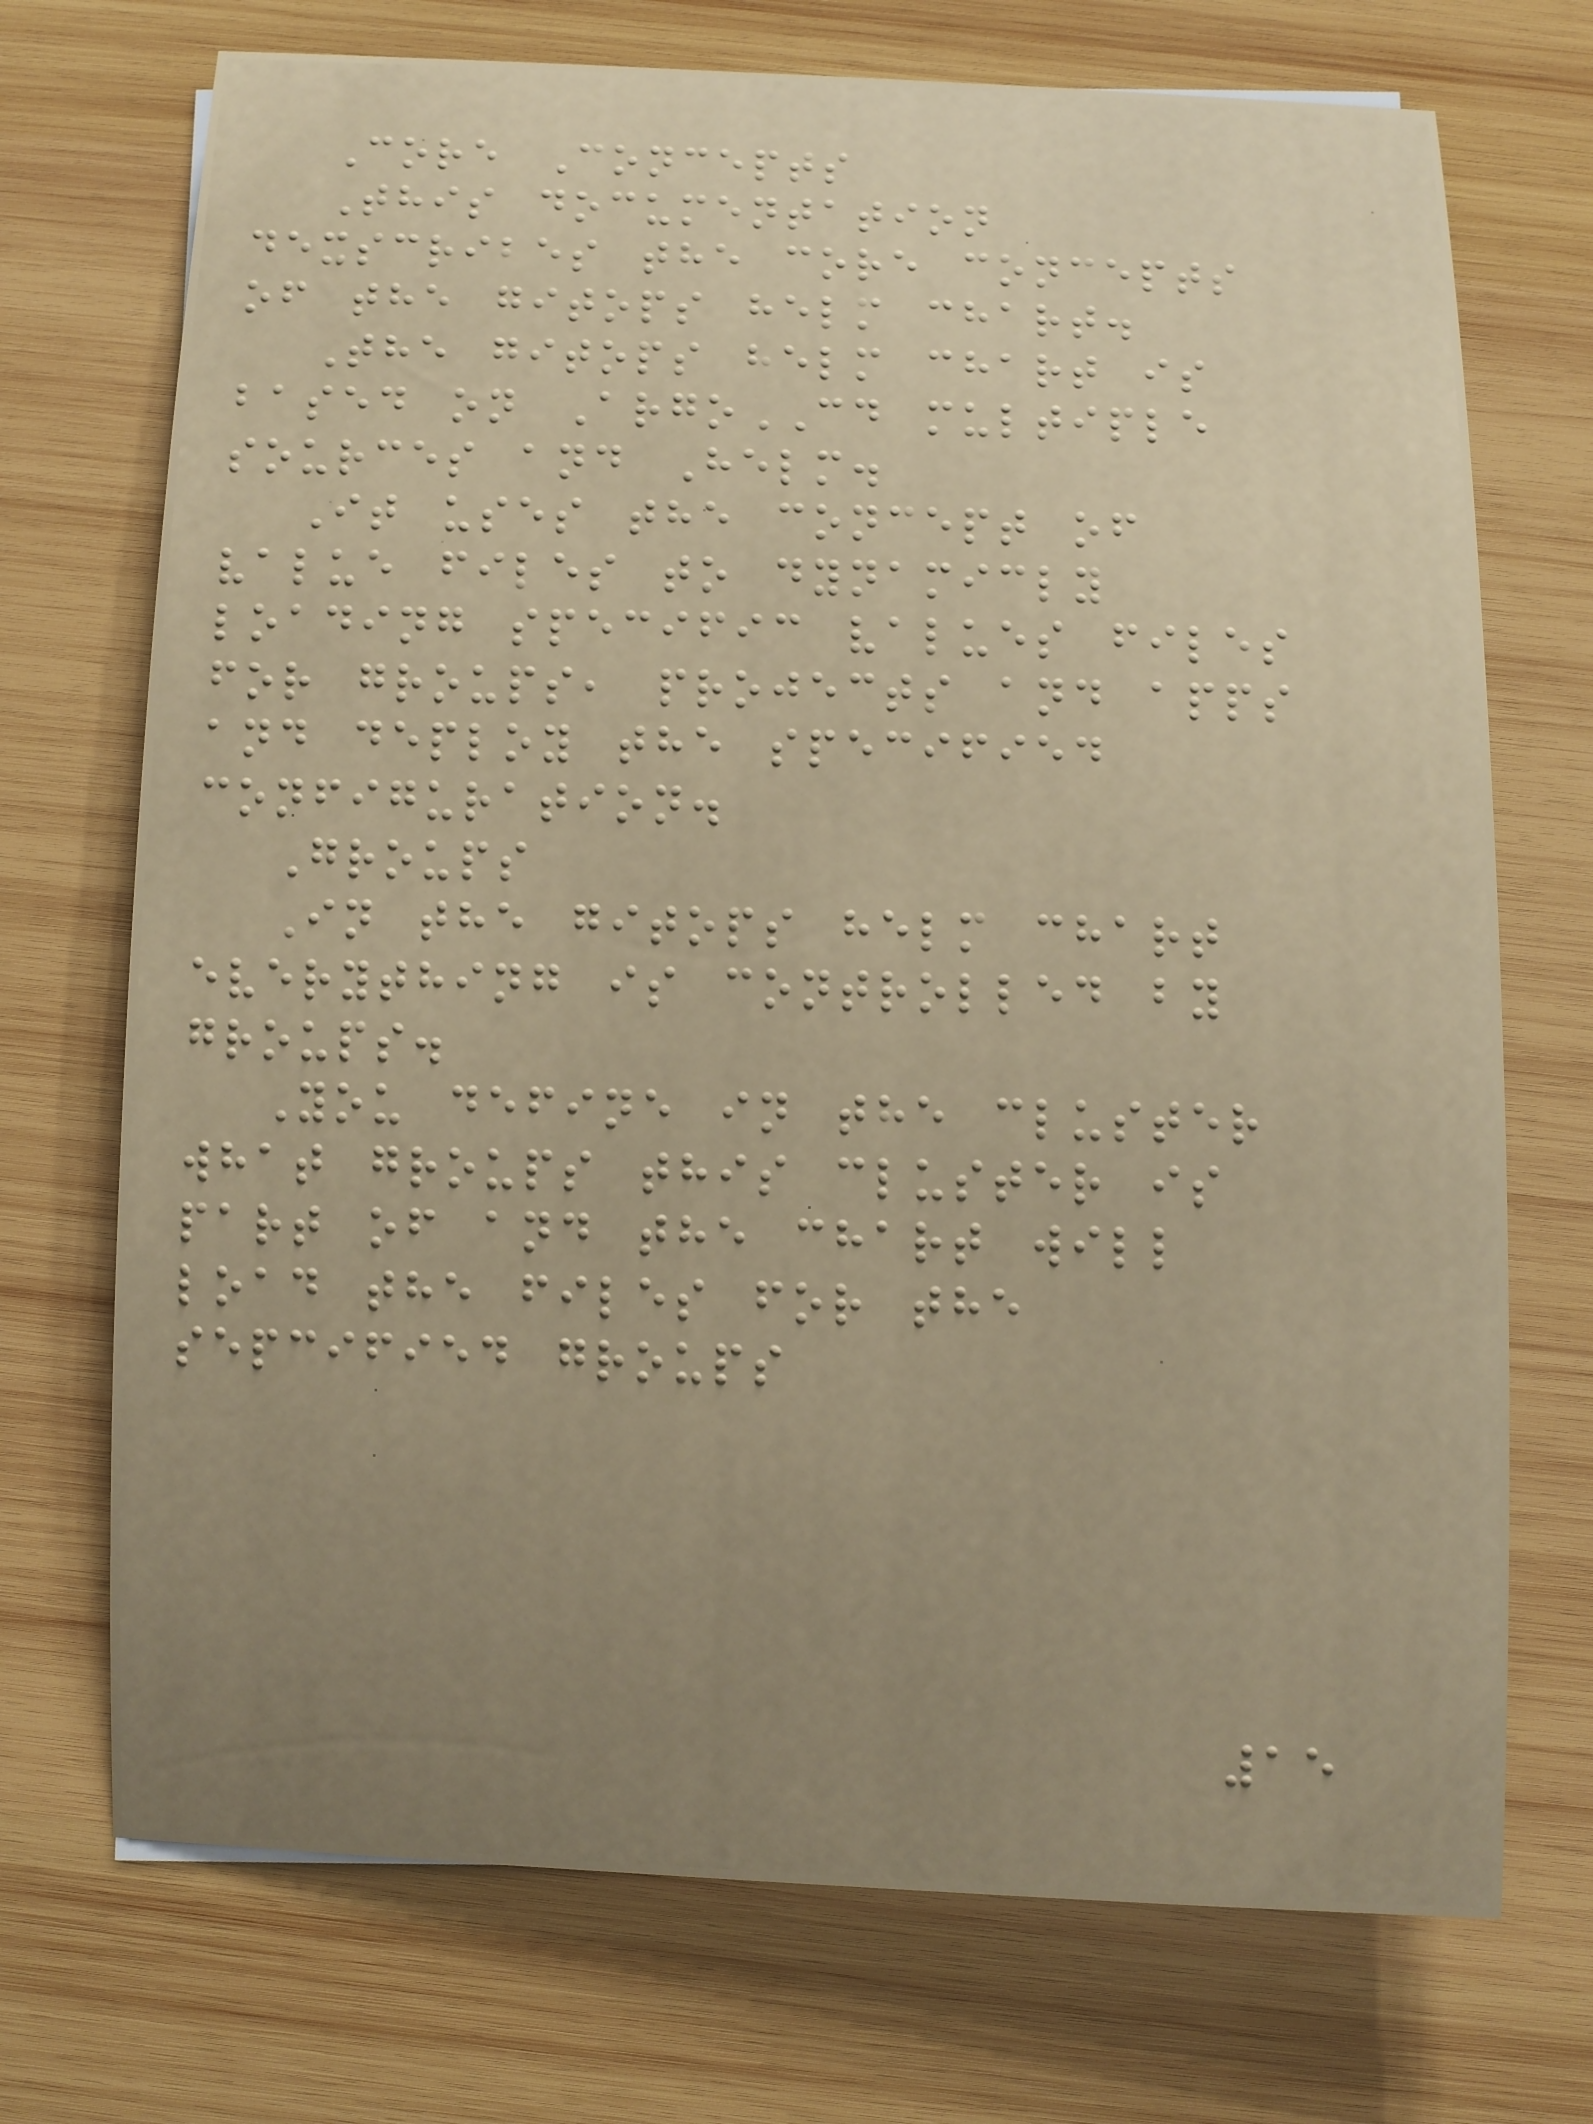Core Concepts
This documentation
dexscribes the core concepts
of the gitops helm chart.
The gitops helm chart is
based on ArgoCD multiple
sources and Helm.
It uses the concept of
value files to dynamicly
loading specific values files
for groups, projects and apps
and deploy the specified
configuration.
Groups
In the gitops helm chart
everything is controlled by
groups.
You define in the cluster
what groups this cluster is
part of and the chart will
load the files for the
sepcified groups
15
